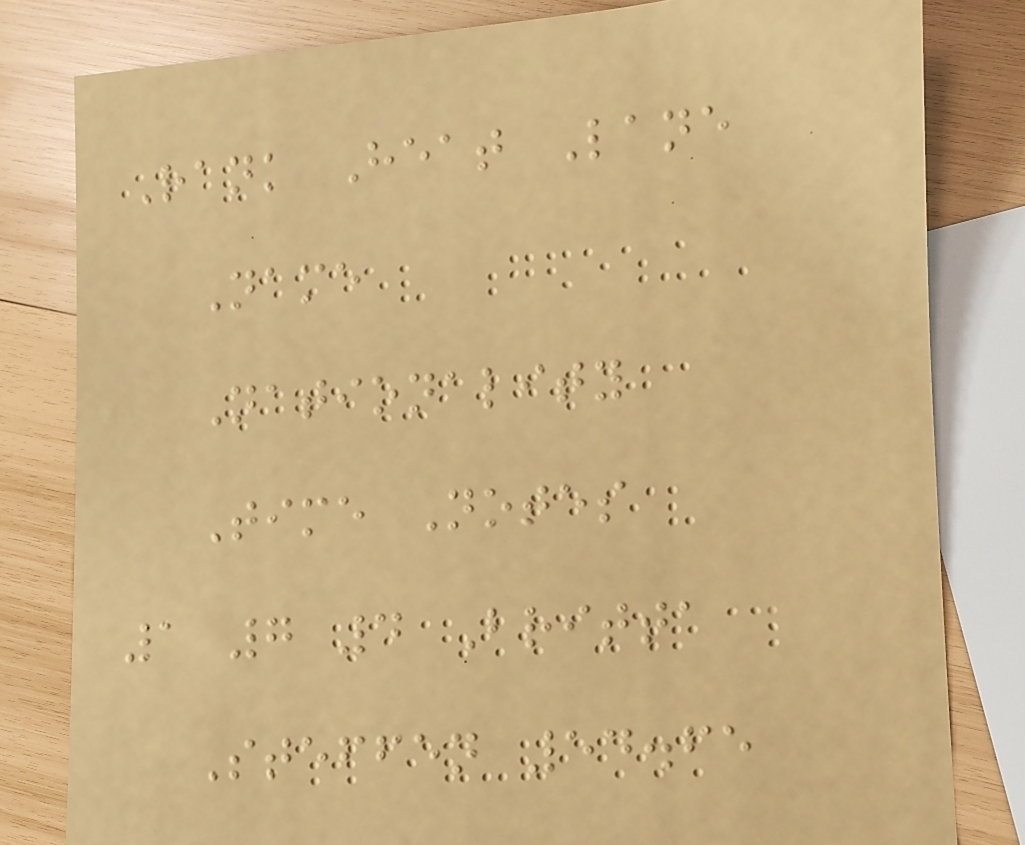Rank Heat Lane
Name
Nationality
Time Notes
1 7 4 Britta
Steffen 54.65
